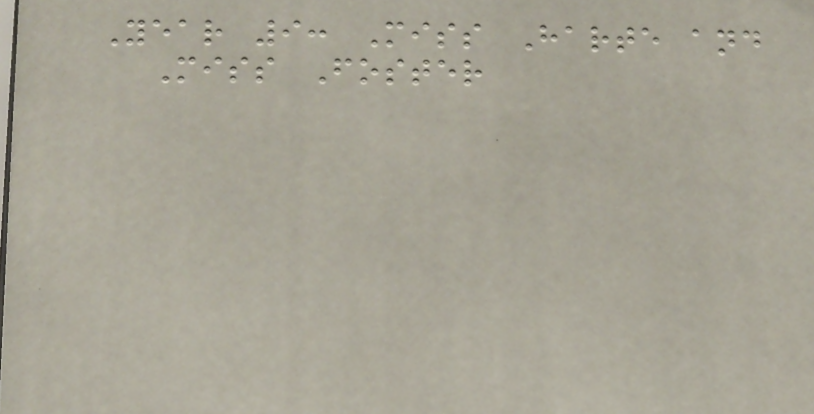Year 9: Miss Harte and
Miss Foster
